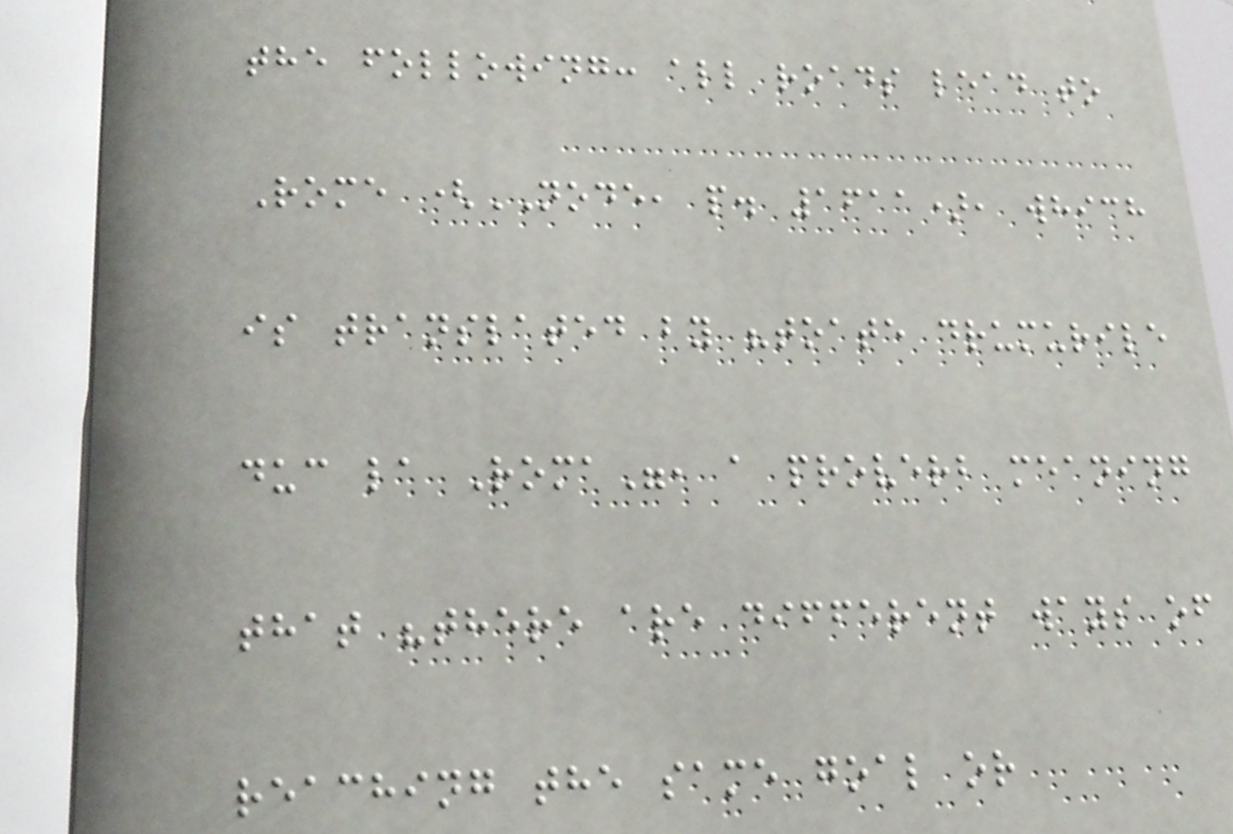the following: all roads lead to
Rome (NODE, p. 1611), which
is translated by "toate drumurile
duc la Roma", a proverb meaning
that "there are different ways of
reaching the same goal or
